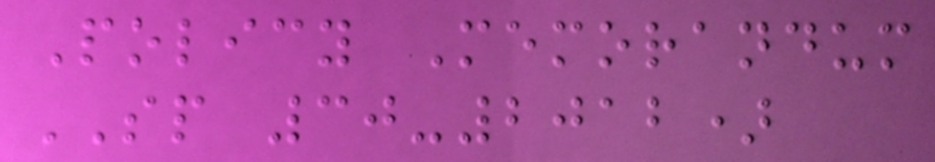Policy Memorandum
SP 30-2012)
